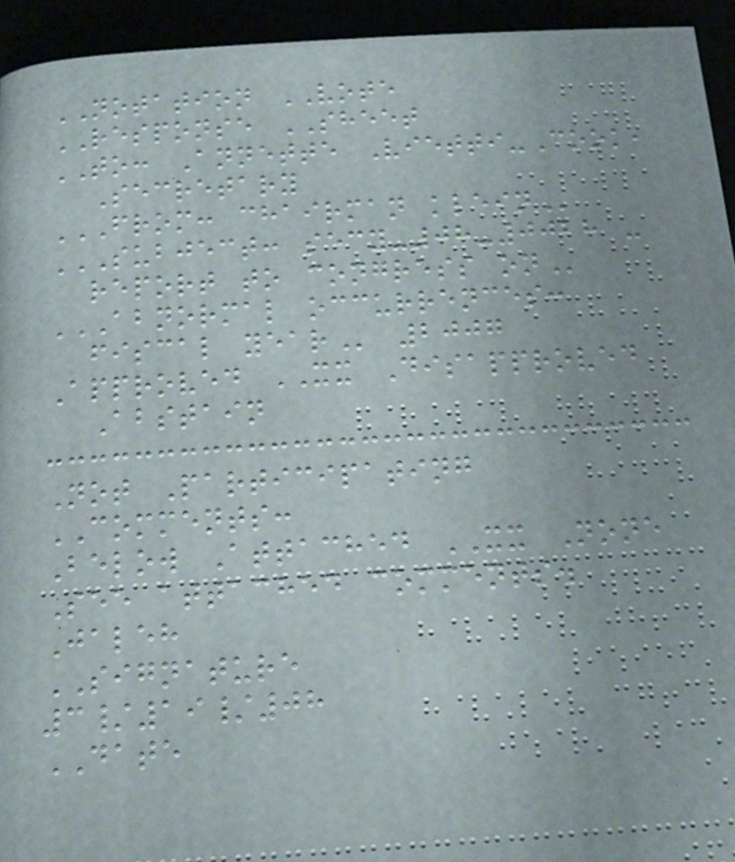NOTATION VOTE
RESPONSE SHEET
TO: Annette Vietti-Cook,
Secretary
FROM: CHAIRMAN KLEIN
SUBJECT: SECY-08-0028 -
REPORT TO CONGRESS ON
ABNORMAL OCCURRENCES:
FISCAL YEAR 2007
Approved XX Disapproved
Abstain
Not Participating
COMMENTS:
Below Attached XX None
See attached comments.
Jaleh
SIGNATURE
3/19/08
DATE
